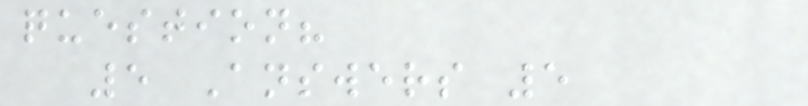question?
5 Answers 5
